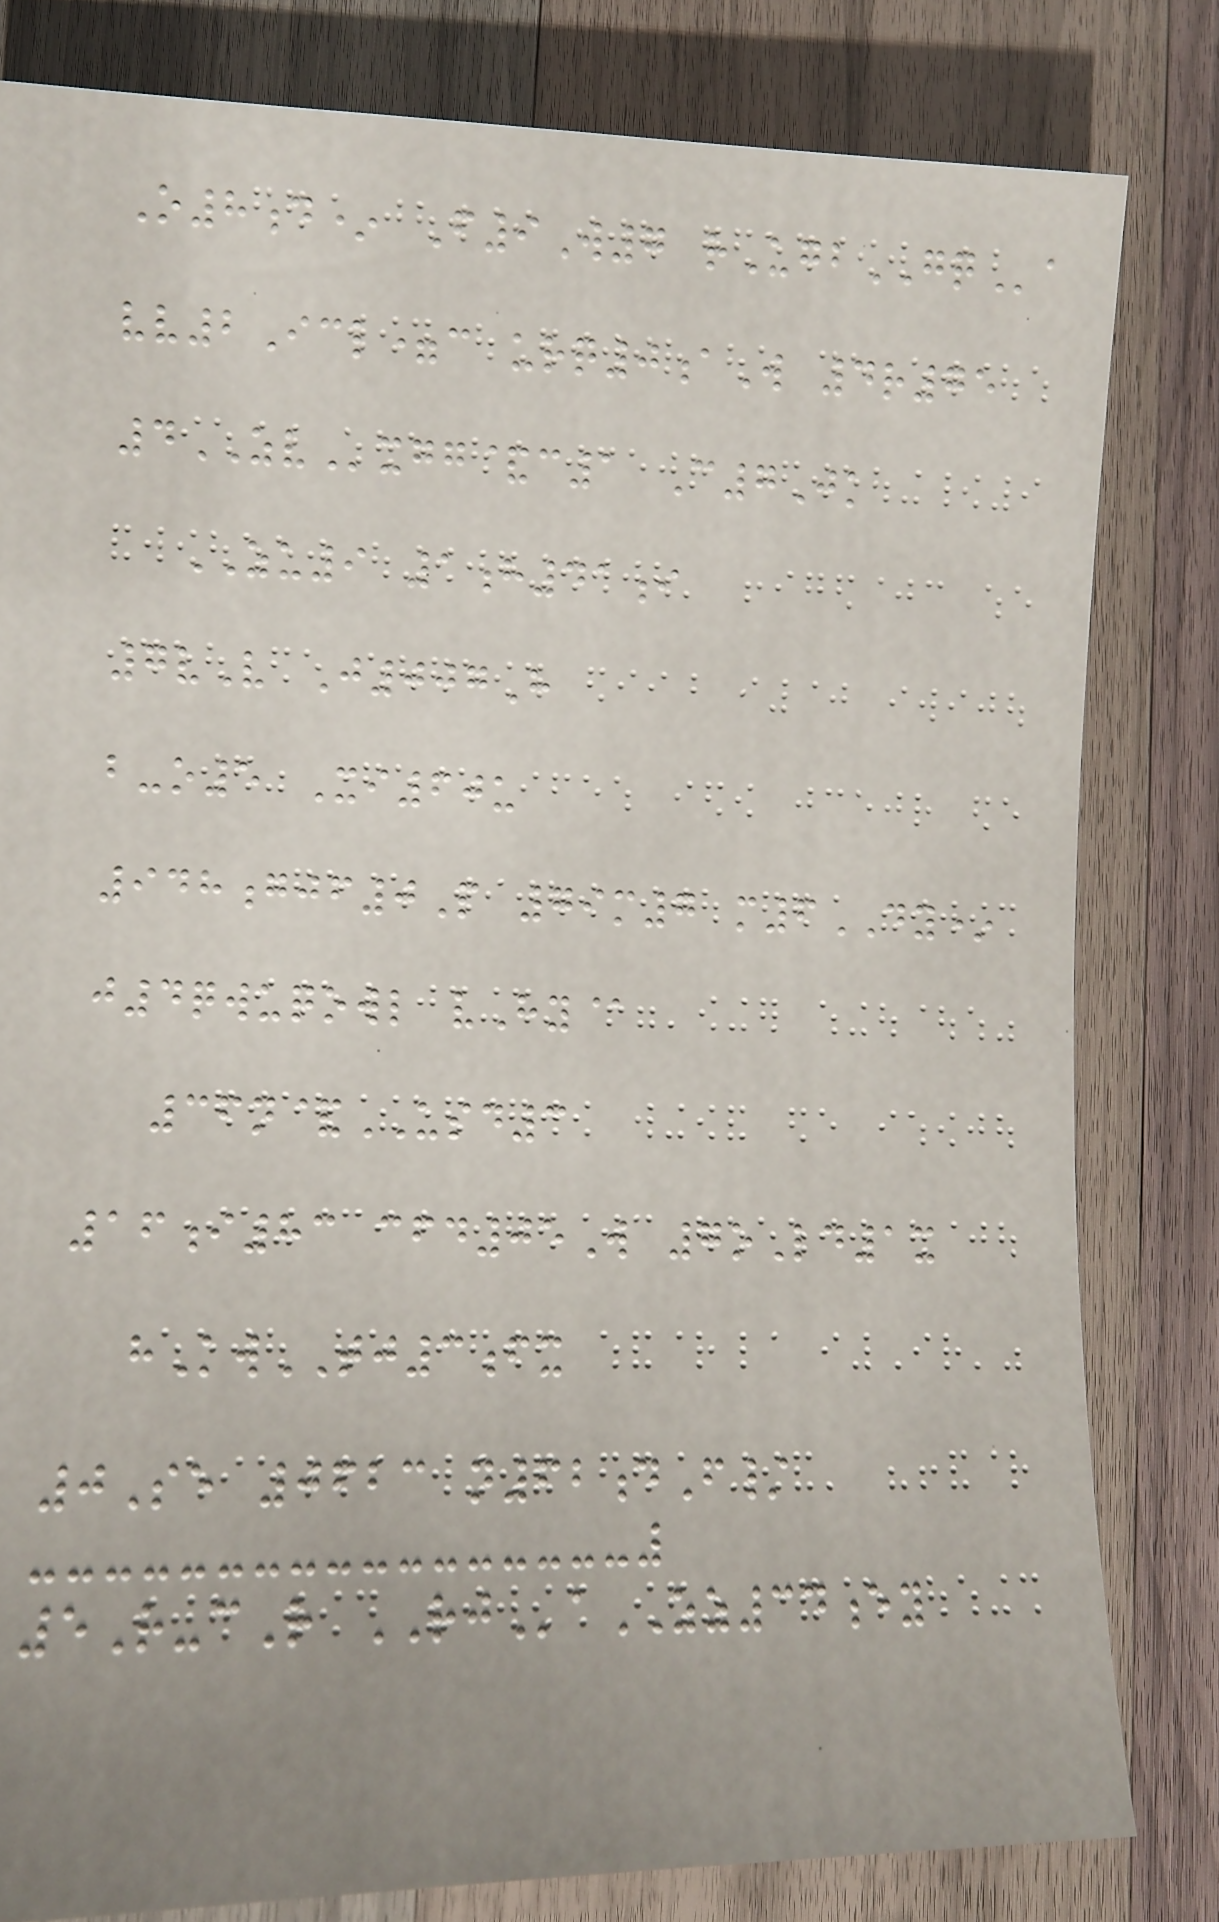O8d* F9W7 rUgbGQa
vv2Icl=c urq0aW 4r75
4ZVxgg&c1 C7Jk
ZU9 1h41i
7vV J007H
b-o5 Xi60u
948gjf0P 79m7 m6DY*
j4qwuqowl vHy@
36n&USD3
16i83 cfd05W 7oLd1x
hKwTJ3fx
0Se 0623 n62dF/
5R-cR RJaZZ34ey
